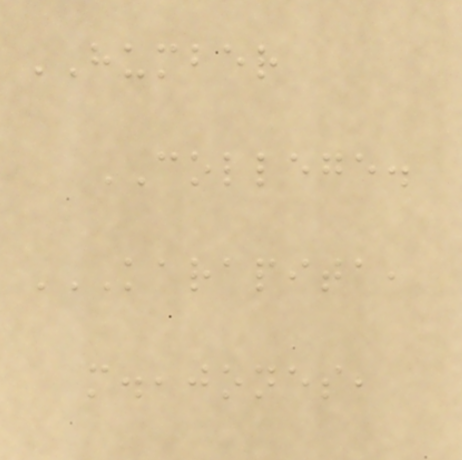HUMBER
COLLEGE.
KARAPITA,
M.,JONES,
